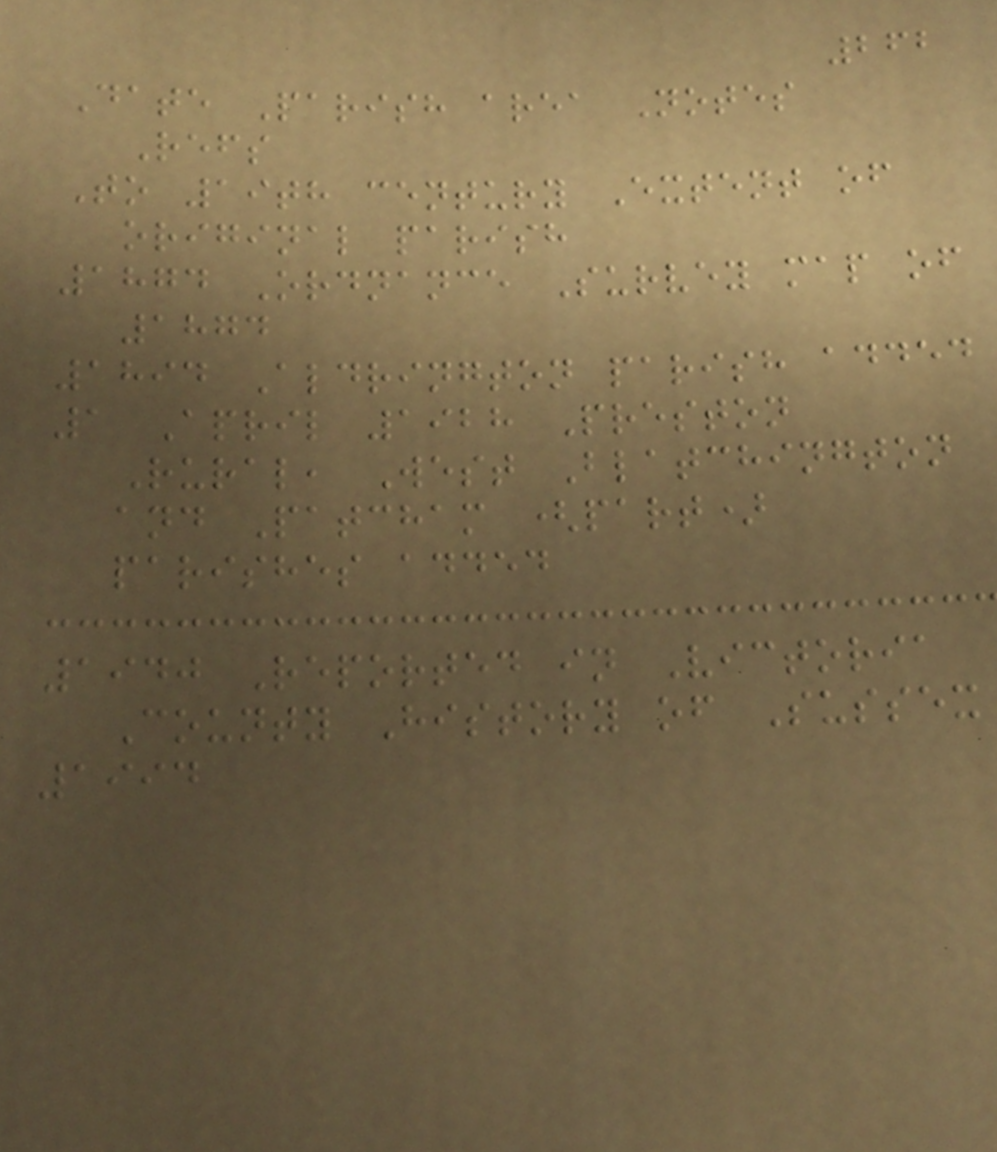262
Date Parish area Notes
Refs
To 19th century Extent of
original parish
1874 Ordnance Survey map of
1874
1894 Aldrington parish added
1 April 1928 Preston
Rural, West Blatchington
and Patcham (part)
parishes added
1940 Reported in Victoria
County History of Sussex
1994
